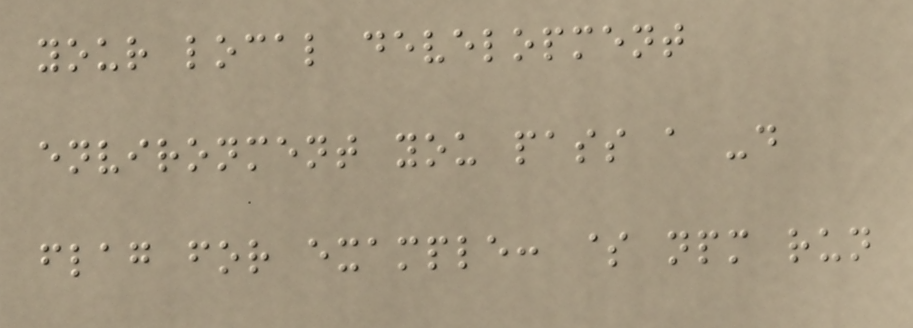your local development
environment you pass a -d
flag for example: $ npm run
